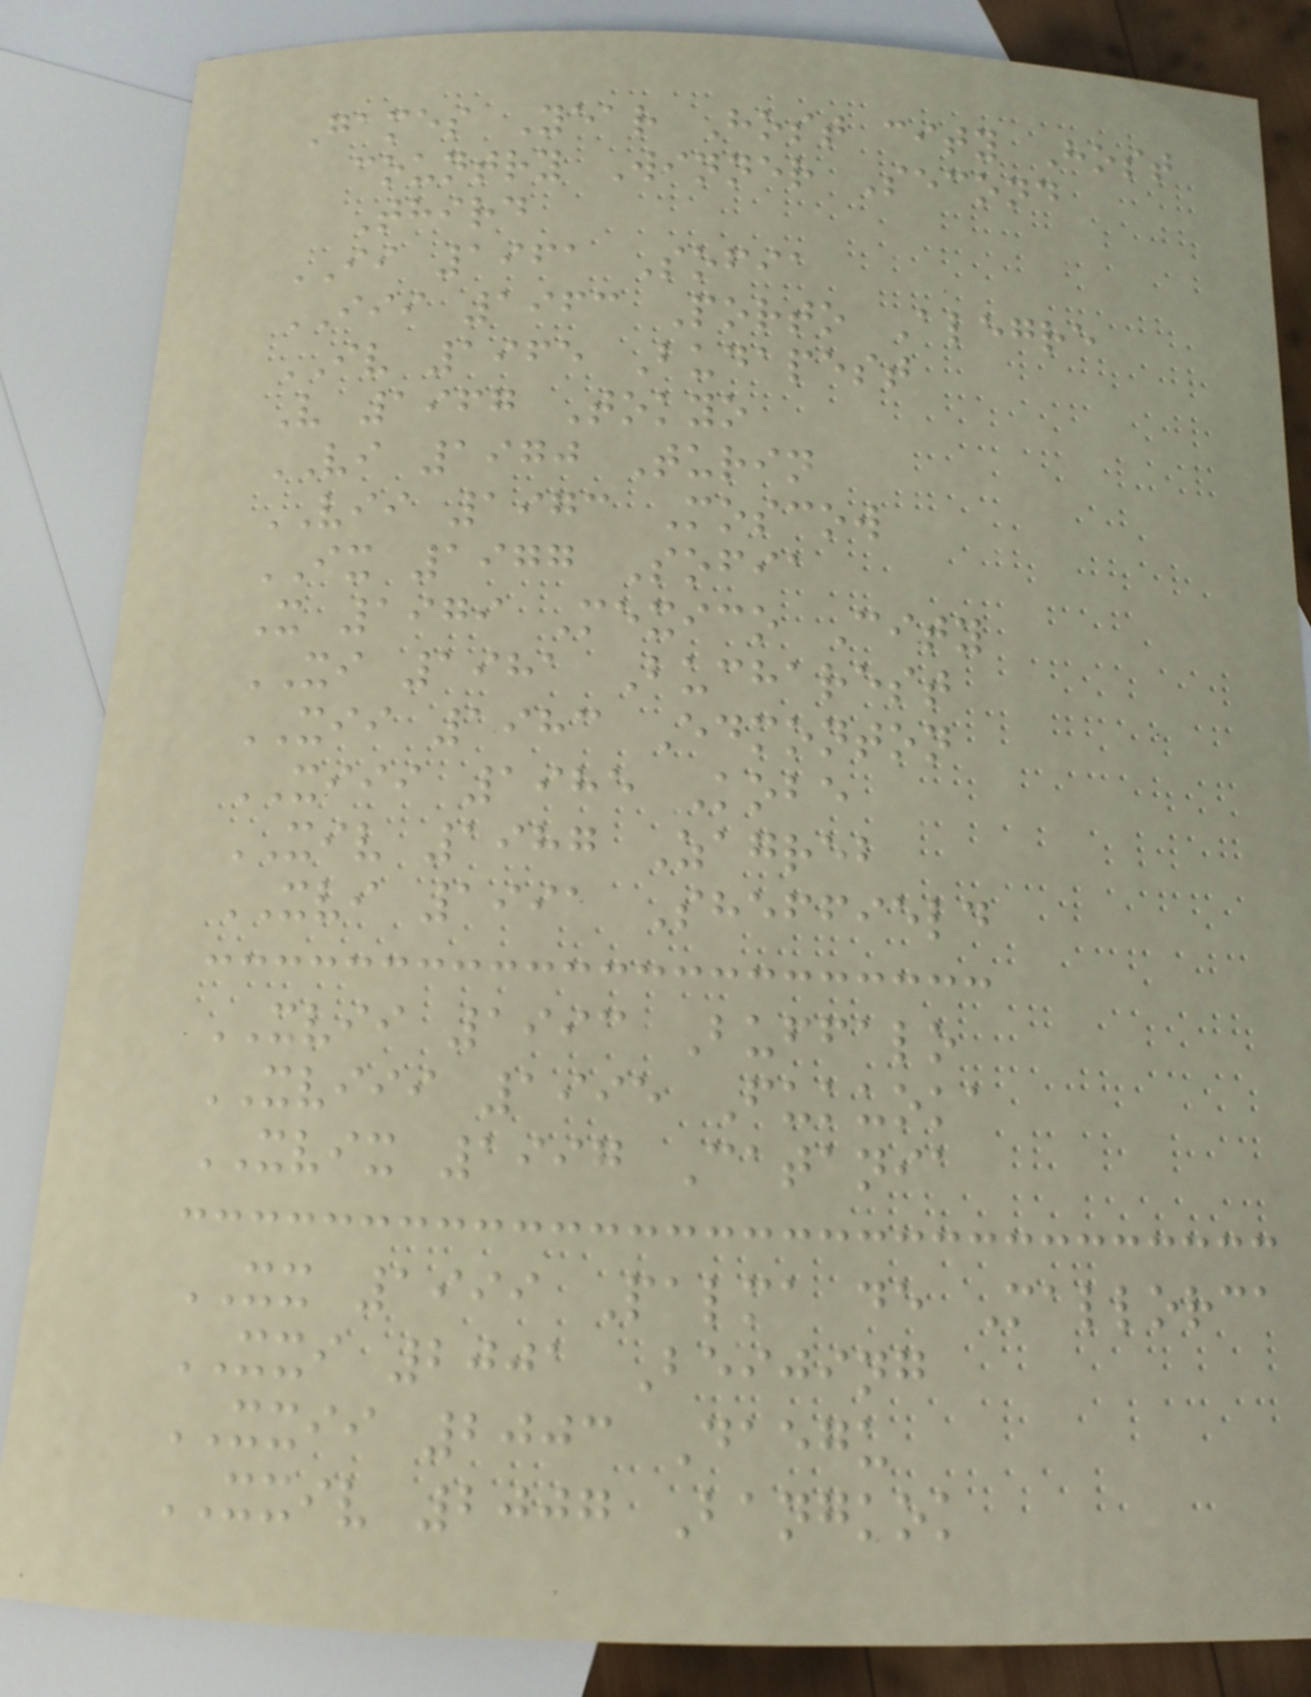Games Year Host city Host
country Winner Second
Third
II 1961 Sofia
III 1963 Porto Alegre
IV 1965 Budapest
V 1967 Tokyo
VI 1970 Turin
VII 1973 Moscow
IX 1977 Sofia
X 1979 Mexico City
XI 1981 Bucharest
XII 1983 Edmonton
XIII 1985 Kobe
XIV 1987 Zagreb
XVI 1991 Sheffield
XVII 1993 Buffalo
XVIII 1995 Fukuoka
XVIX 1997 Catania
XX 1999 Palma de Mallorca
XXI 2001 Beijing
XXII 2003 Daegu
XXIV 2007 Bangkok
